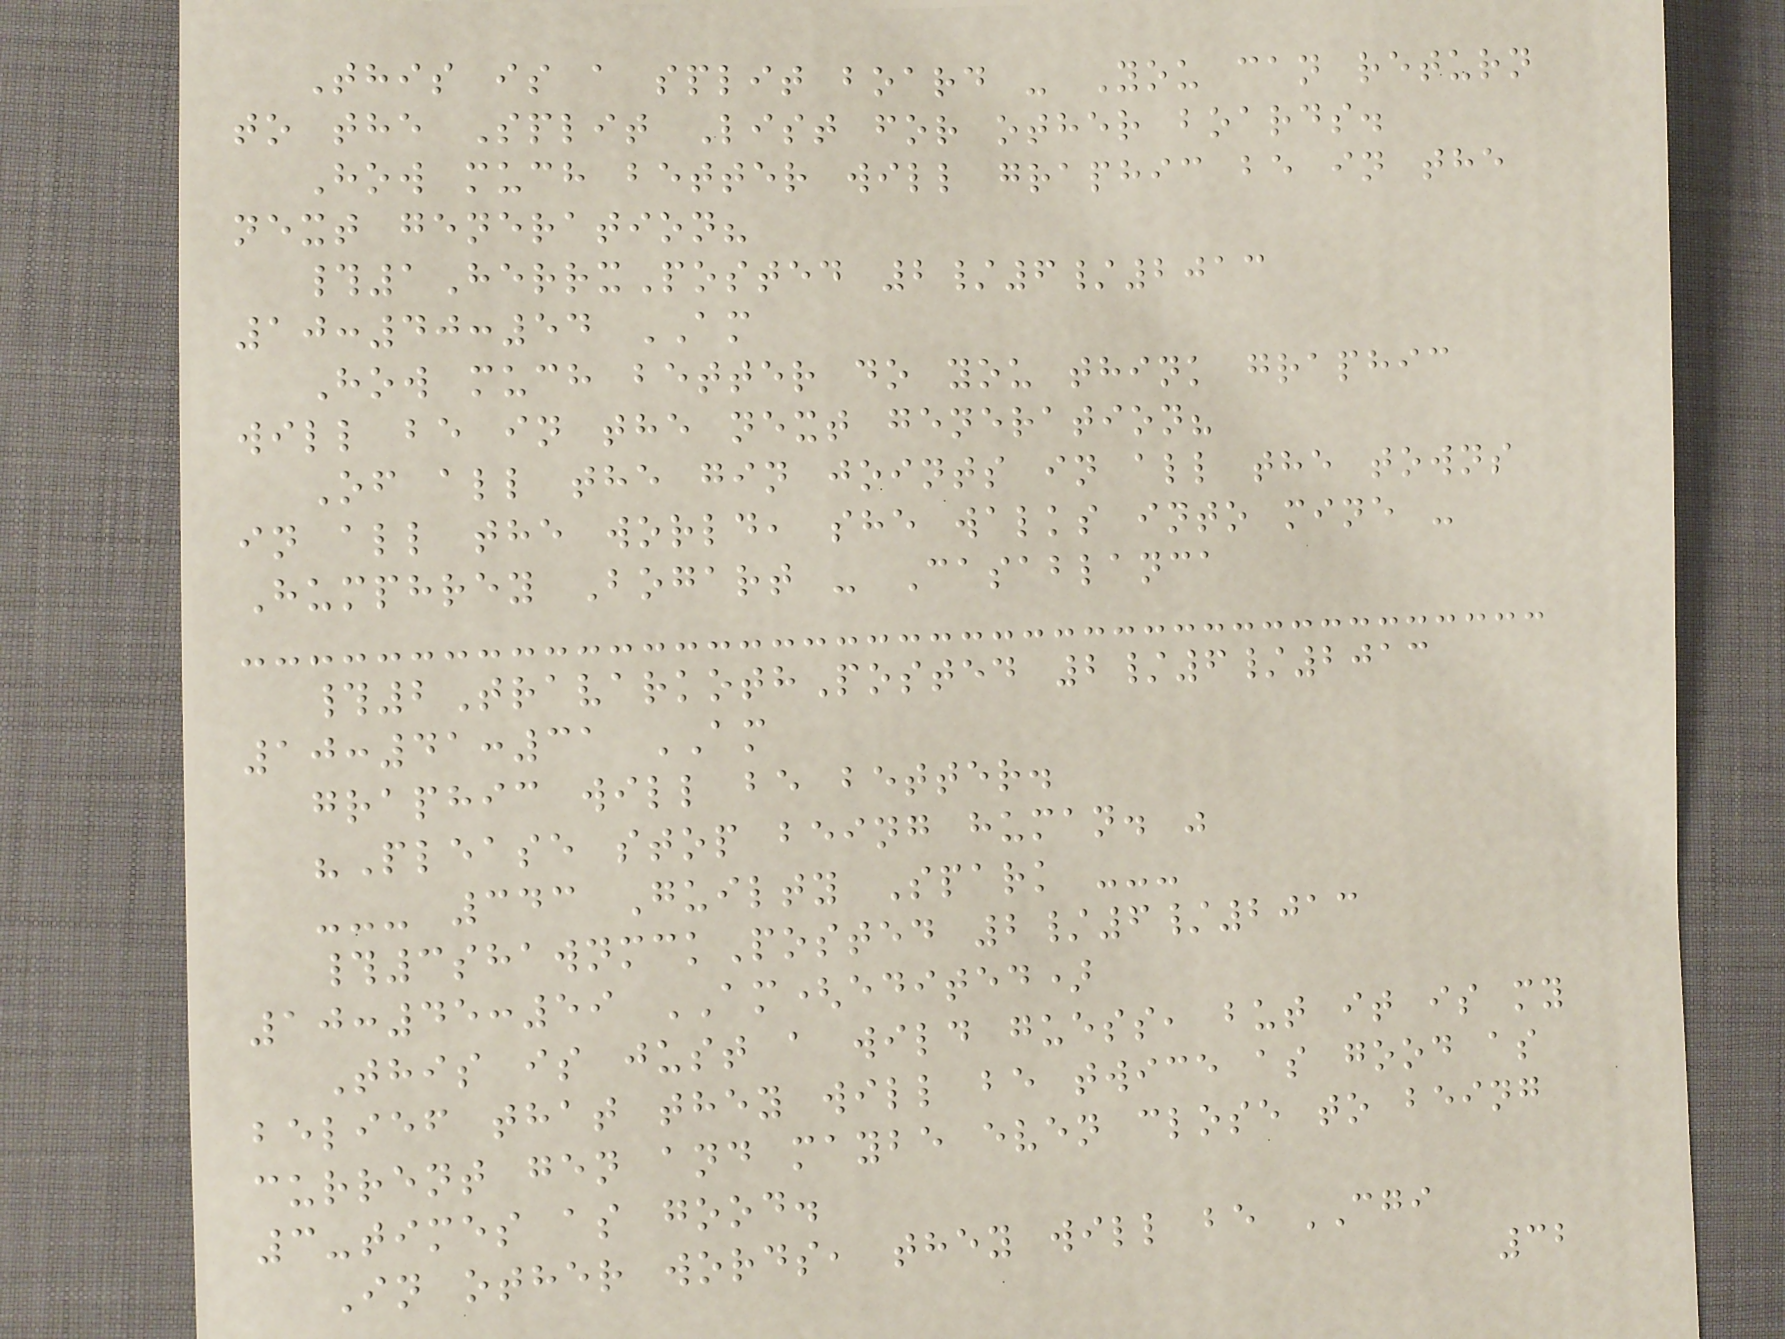This is a split board - You can return
to the Split List for other boards.
How much better will graphic be in the
next generation?
#1HerrxPosted 2/6/2013
10:40:54 AM
How much better do you think graphic
will be in the next generation?
Of all the gin joints in all the towns
in all the world, she walks into mine -
Humphrey Bogart - Casablanca
#2TravarkothPosted 2/6/2013
10:41:31 AM
graphic will be better.
"Please stop being human. "
--- 343 Guilty Spark ---
#3shawnmckPosted 2/6/2013
10:45:59 AM(edited)
This is just a wild guess, but it is my
belief that they will be twice as good as
current gen and maybe even close to being
3-times as good.
In other words, they will be CGI
32
